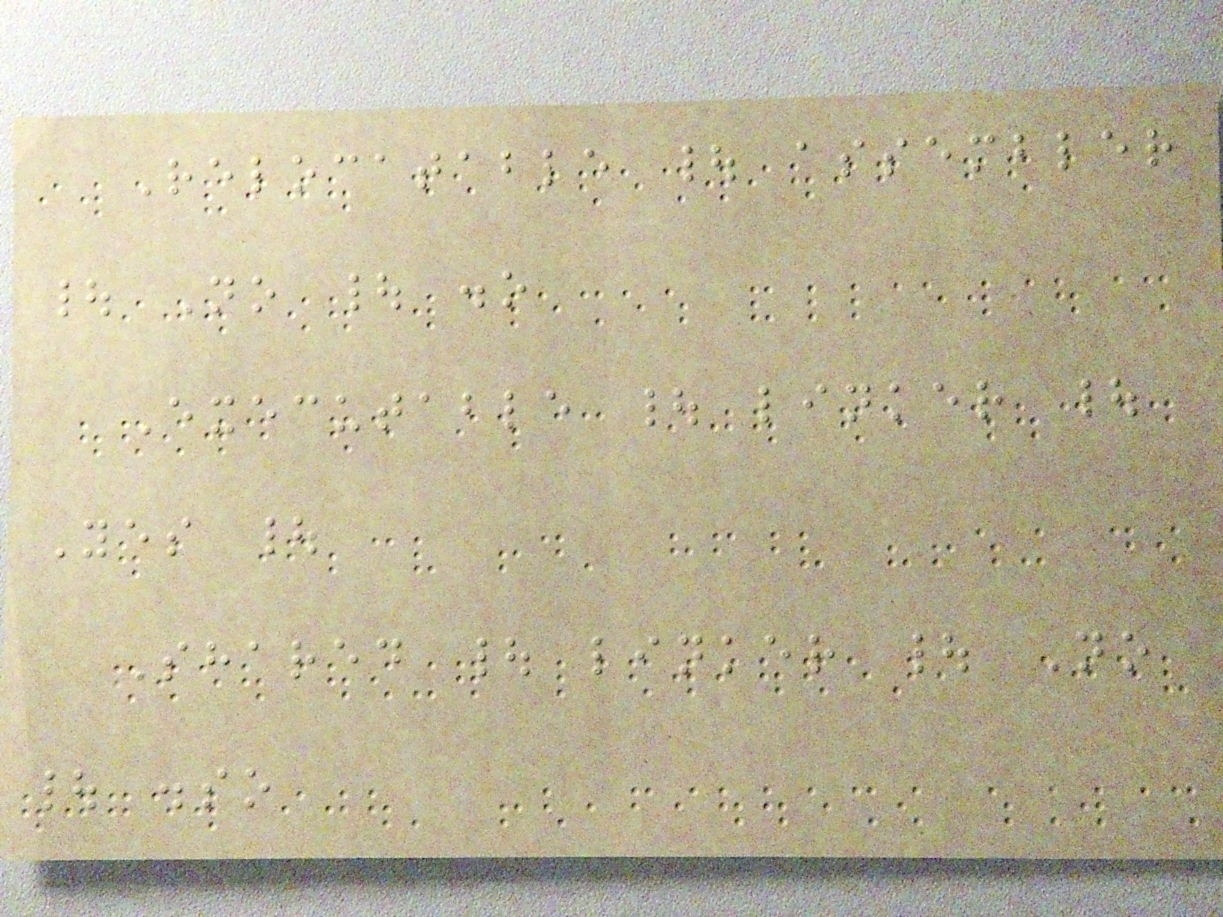Relocatable | assembler
| No | .o
Executable | linker |
Yes |
Shared | linker | No
| .so
